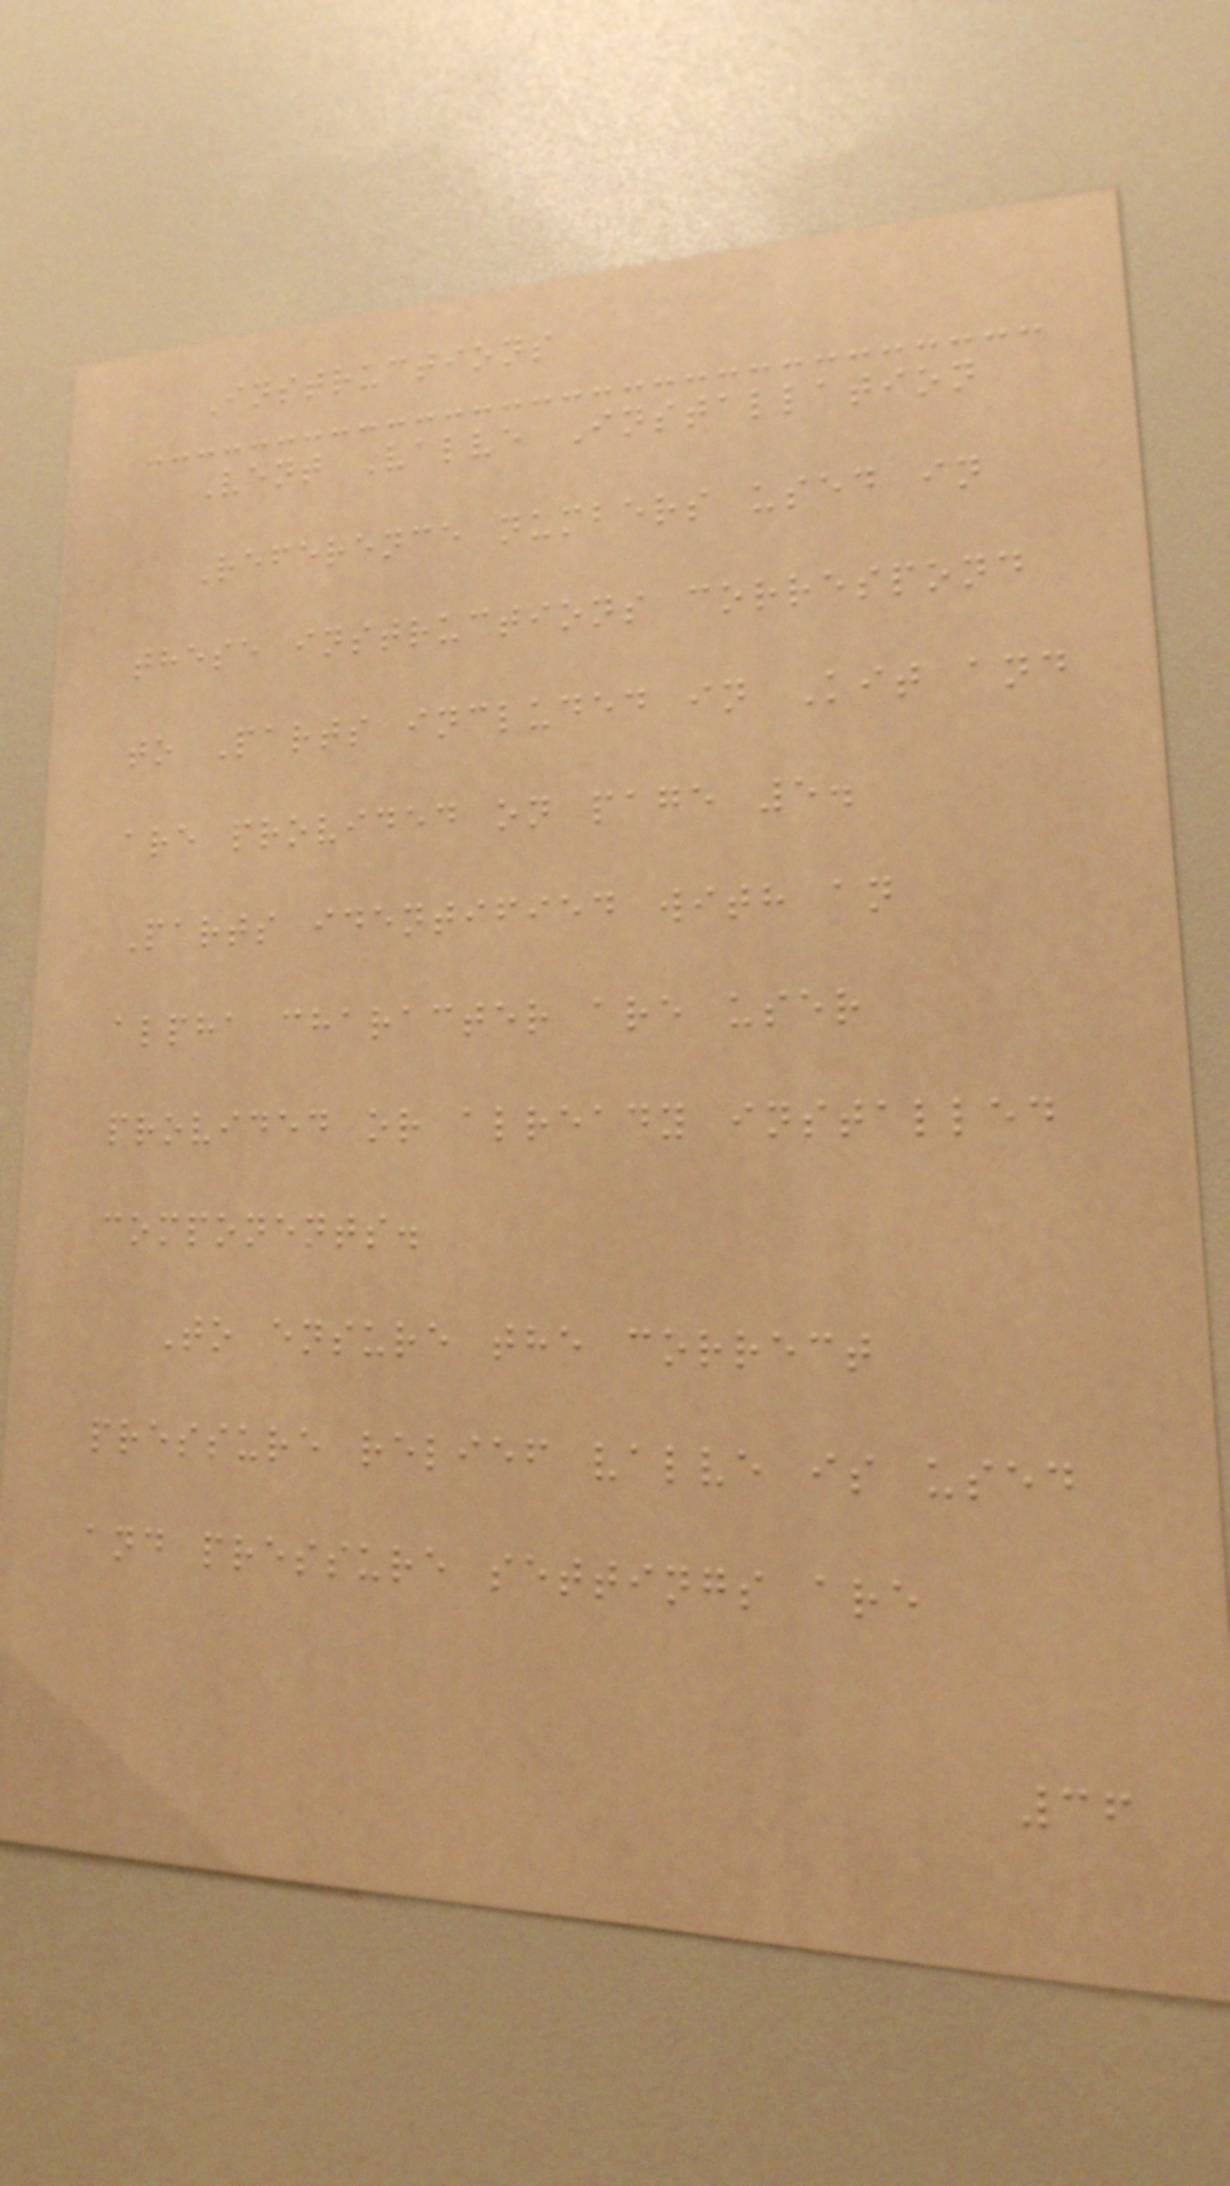Instructions
Vent Valve Installation
Reference numbers used in
these instructions correspond
to Parts included in Kit and
are provided on page 5.
Parts identified with an
alpha character are user
provided or already installed
components.
To ensure the correct
pressure relief valve is used
and pressure settings are
36
